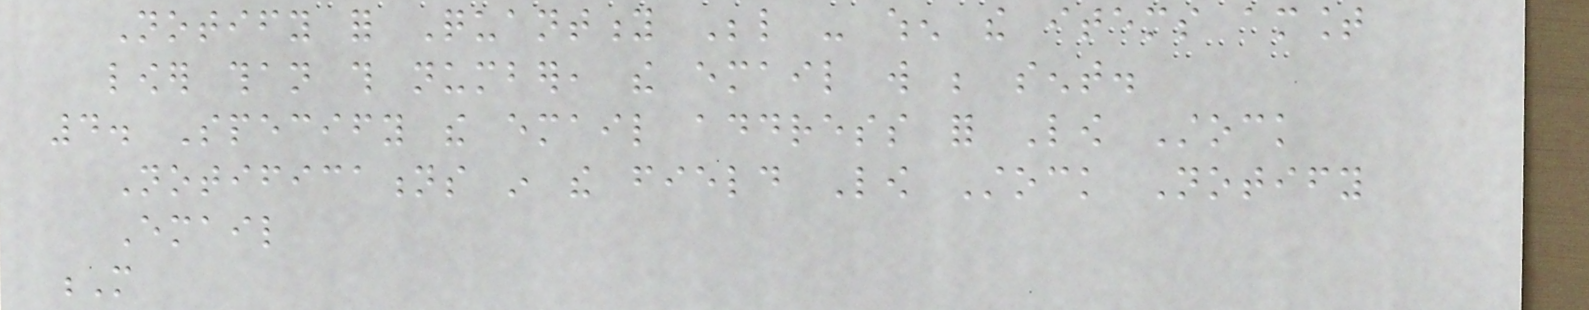Notify for Quantity Below - when the items amount
lower than this number, the email will be sent.
4. Specify the email address for Low Stock
Notifications in the field Low Stock Notify
Email
M
